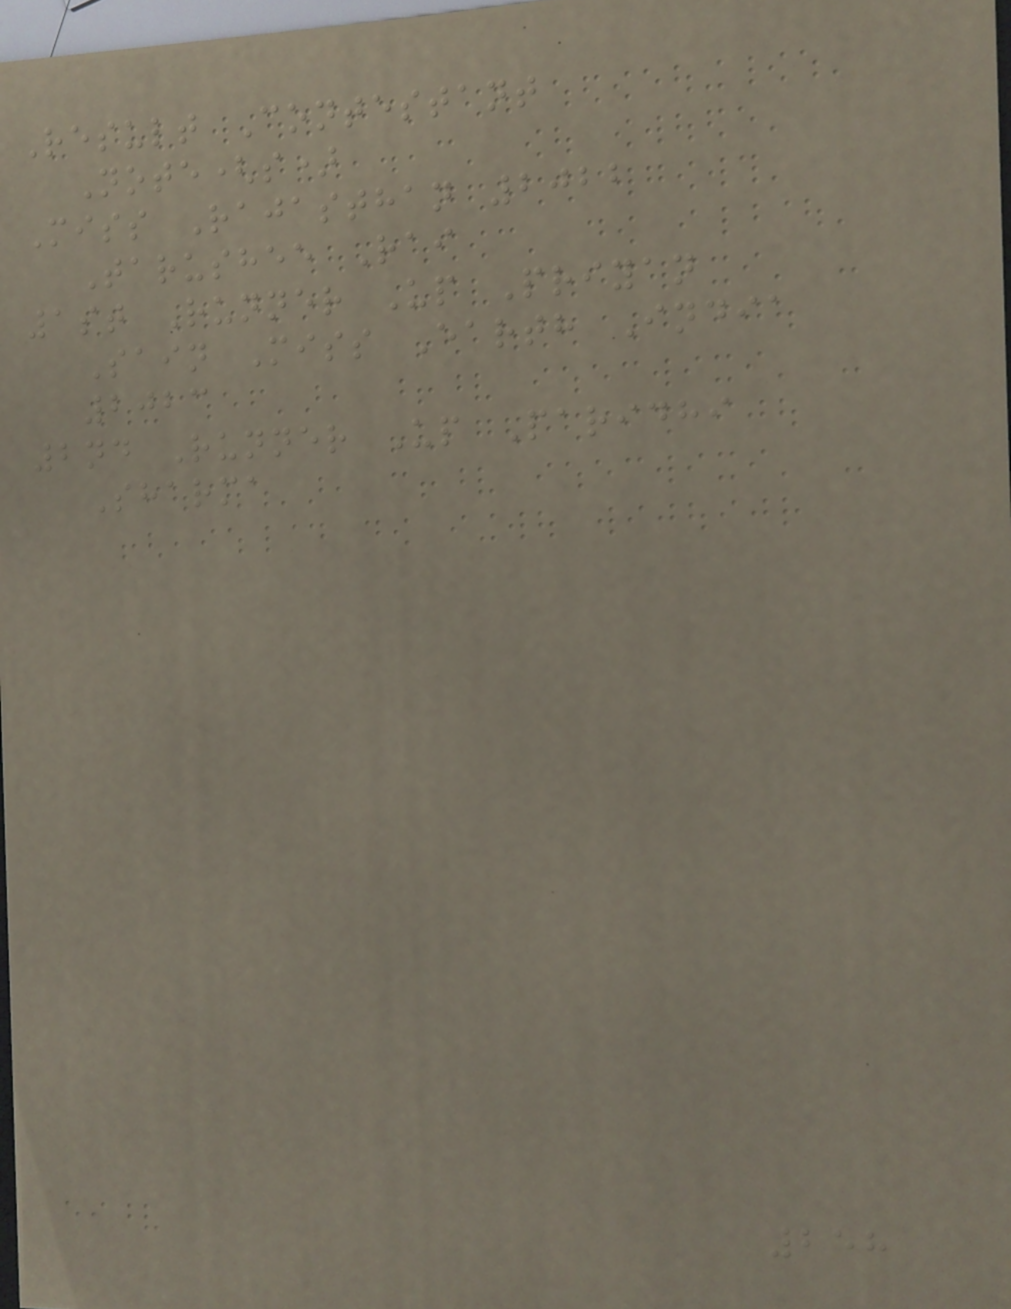Result Contestant
Note(s)
Miss Rajasthan 2022
Tarushee Rai
1st Runner Up Priyan
Sain Miss Earth India
2023
2nd Runner Up Paridhi
Sharma
258
